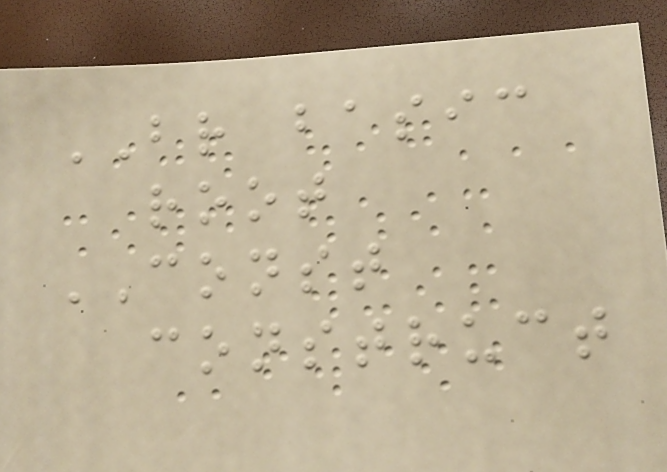BR basic
root
CONST
construct
